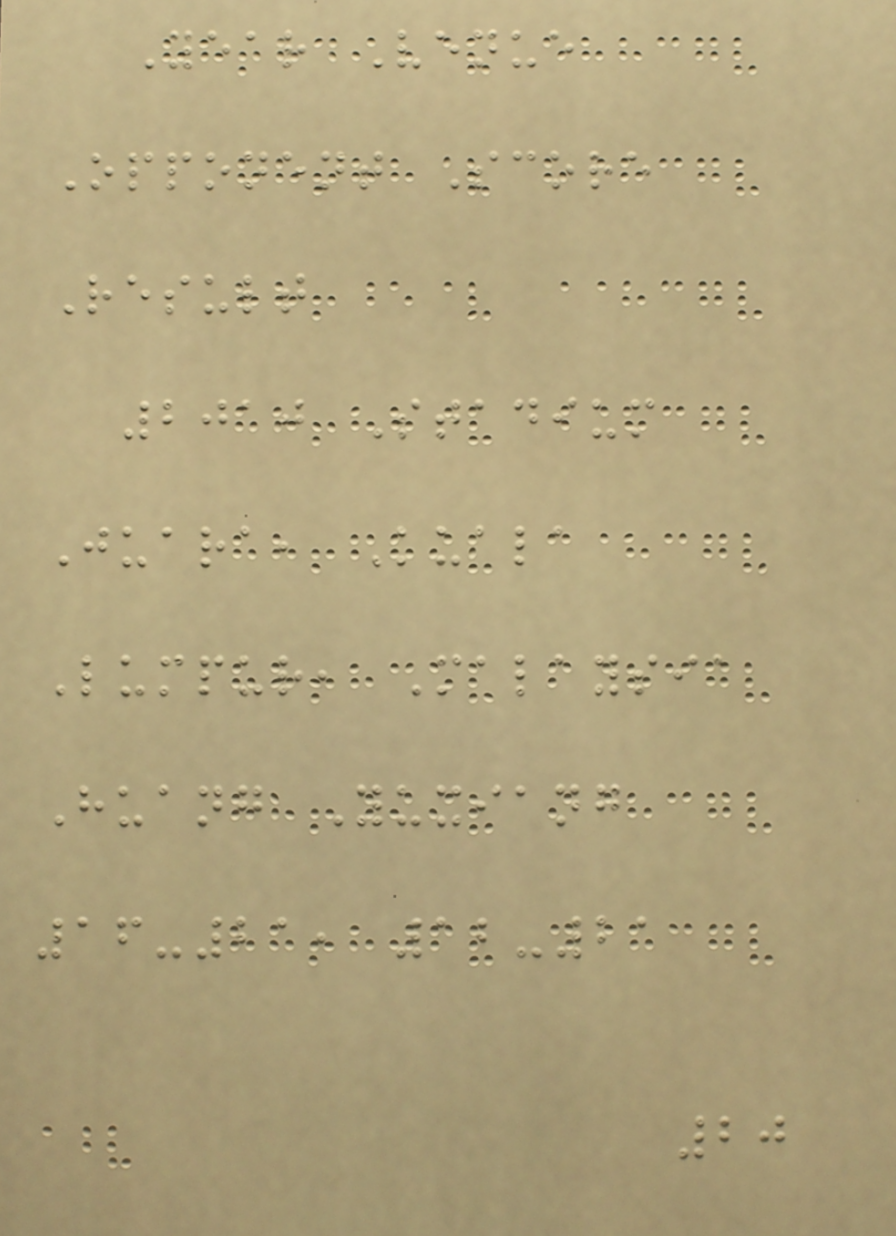Year Venue
Opponent Score
Result
2010 Stadium
Juara, Kuala
Lumpur, Malaysia
Huang Yuxiang
16-21, 12-21
20
